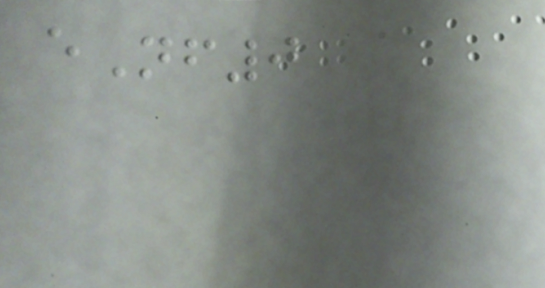eNf0
